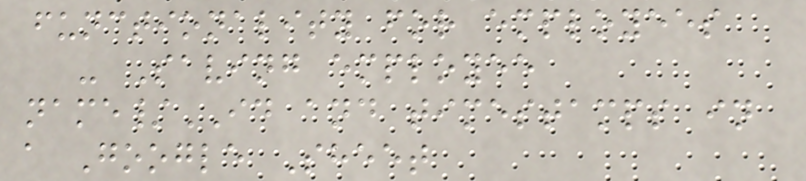functionality for employees
- Saving employee
name/ID and timestamps in
a Google Sheet
